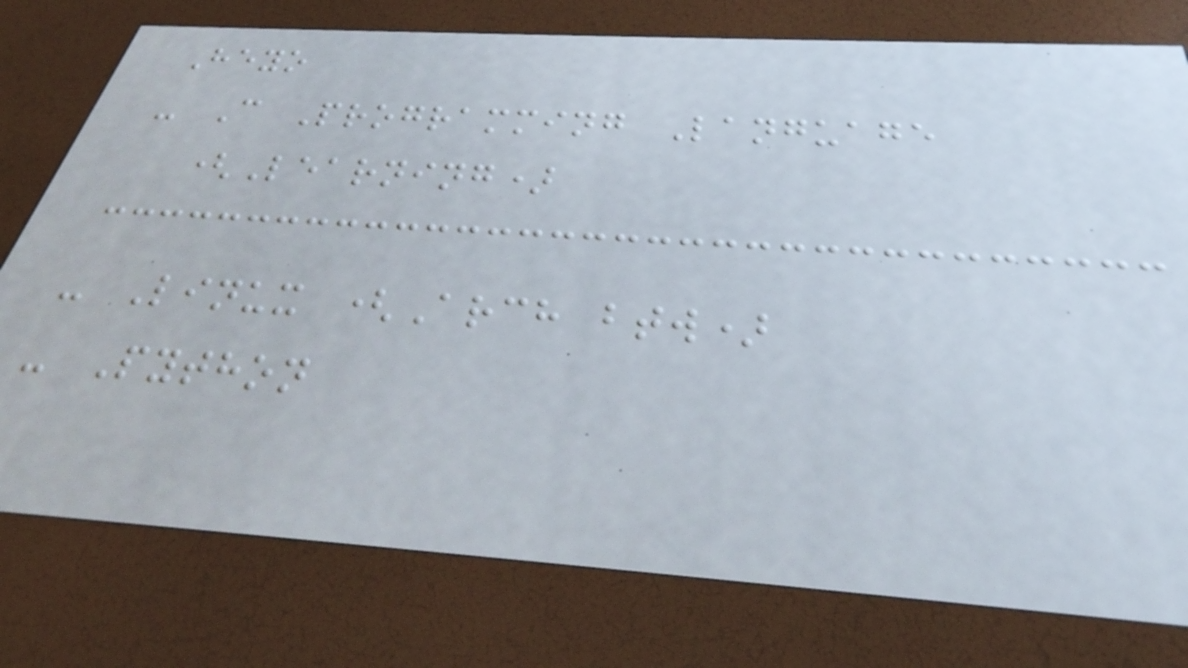Heyo
- C Programming Language
(Learning)
- Linux (Arch btw)
- Python
